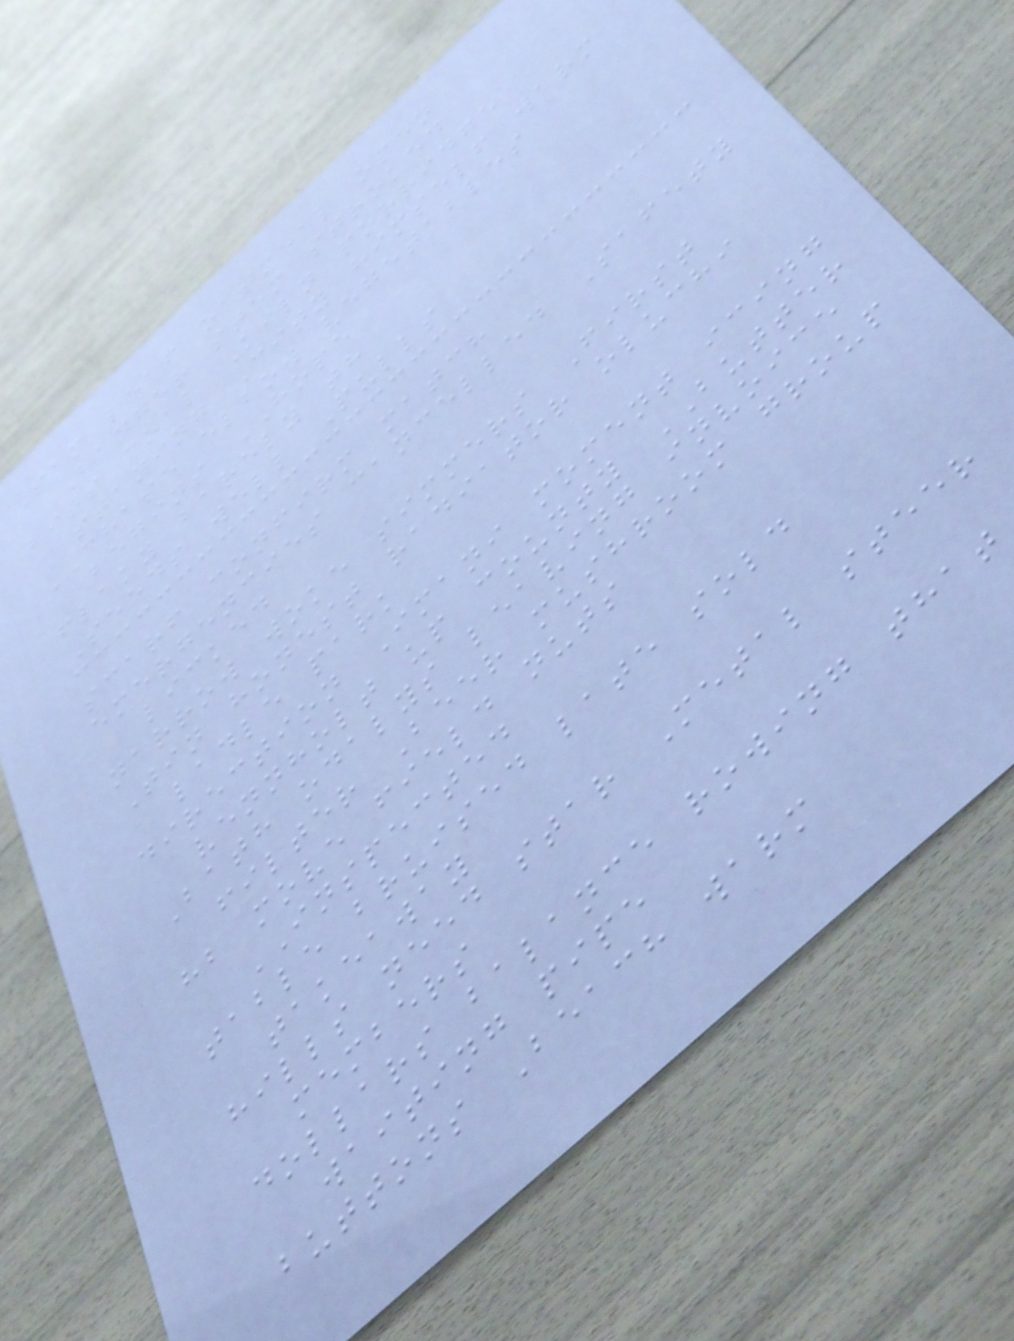Sam leaf oatmeal open
Badger stem stroked
bits coal Kiln porridge
staying City himself warm
CHASE elbow vegetables
begins HOPE
flaky barely th
Seeds well Pulls
scarf confirm match
emergencies cancelled Safety
licked
narrow woke simmers First
Tin honest radiator oluchi
ladle park
direction Imani moment icing
vennholt up county BUTTER
Bath odalys leaving invoice
filter Beer mushroom group
hb move field nuts
INSPECTED
table bruised late sold
takeaway
hills need star Metal steer
members
dollars balance rowing that
waiting pipe
buttons Beach warm
